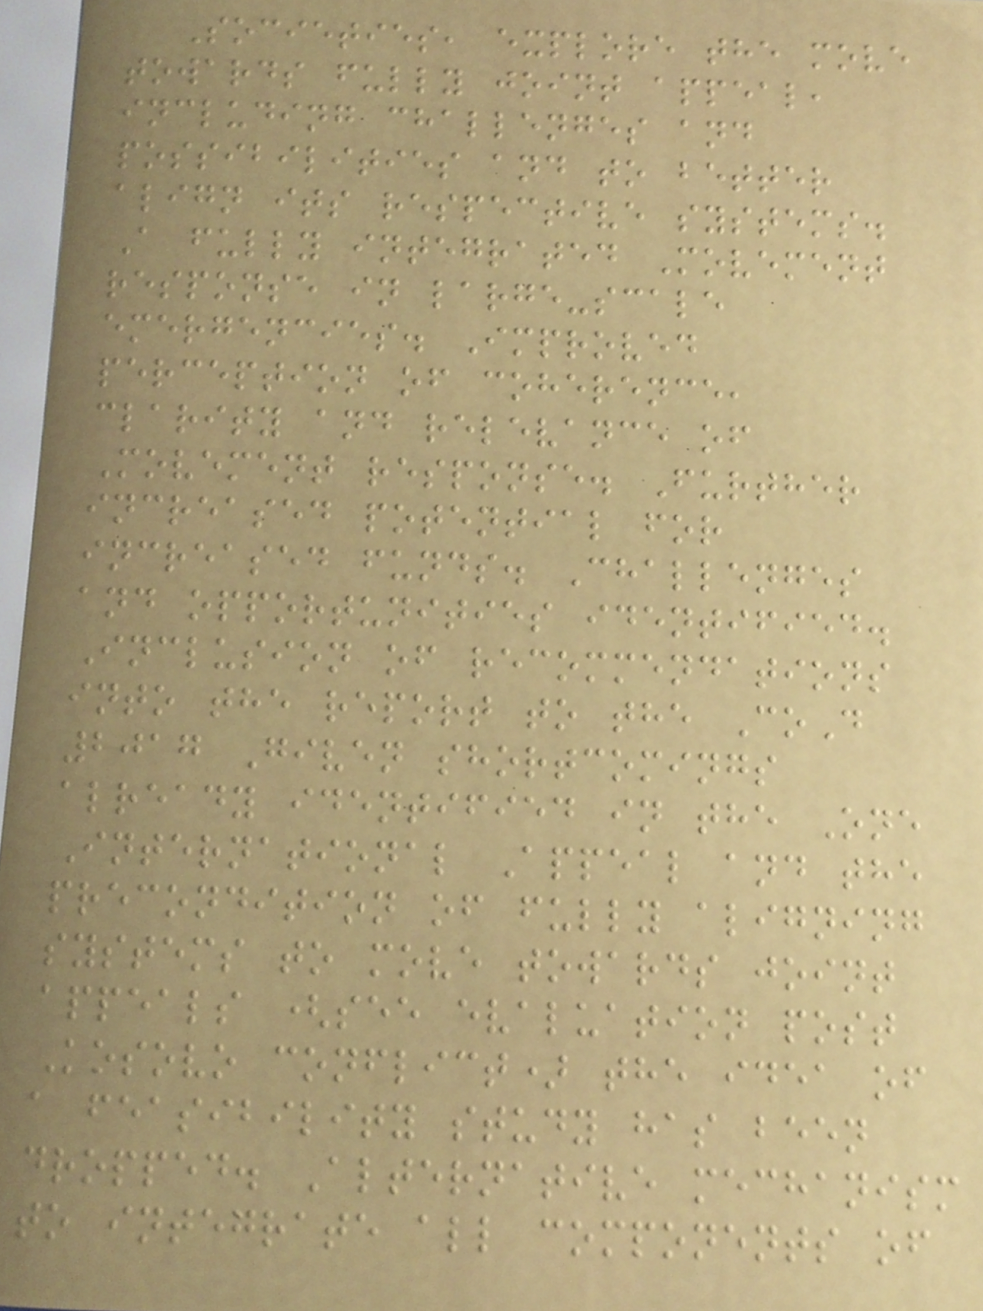Societies, explore the move
towards fully joint appeal,
including challenges and
possibilities and to better
align its respective systems.
A fully integrated Movement
response in large-scale
emergencies. Improved
perception of coherence,
clarity and relevance of
Movement response. Further
increased potential for
increased funds. Challenges
and opportunities identified.
Inclusion of recommendations
into the report to the CoD
2017 Given shortcomings
already identified in the One
International Appeal and the
precondition of fully aligning
systems to move towards joint
appeals (see evaluation post
Kosovo conflict) the idea of
a feasibility study has been
dropped. Alternative mechanism
to integrate all components of
